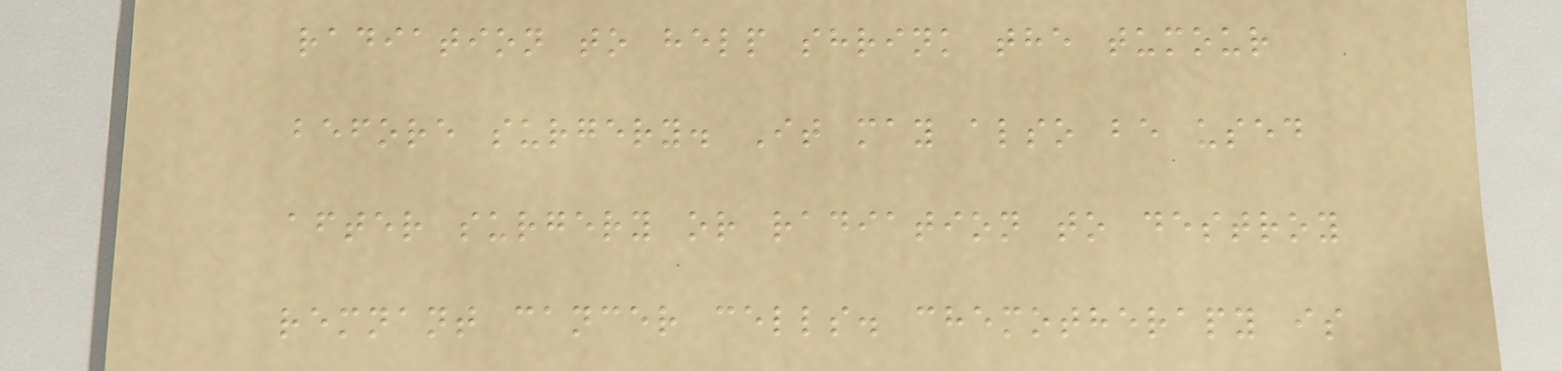radiation to help shrink the tumour
before surgery. It may also be used
after surgery or radiation to destroy
remnant cancer cells. chemotherapy is
